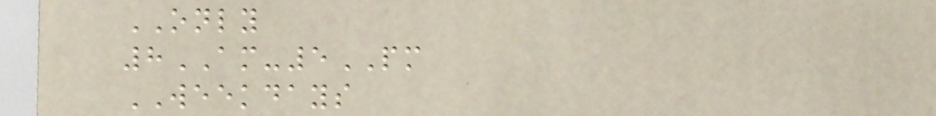ONLY
8AM-5PM
WEEKDAYS
